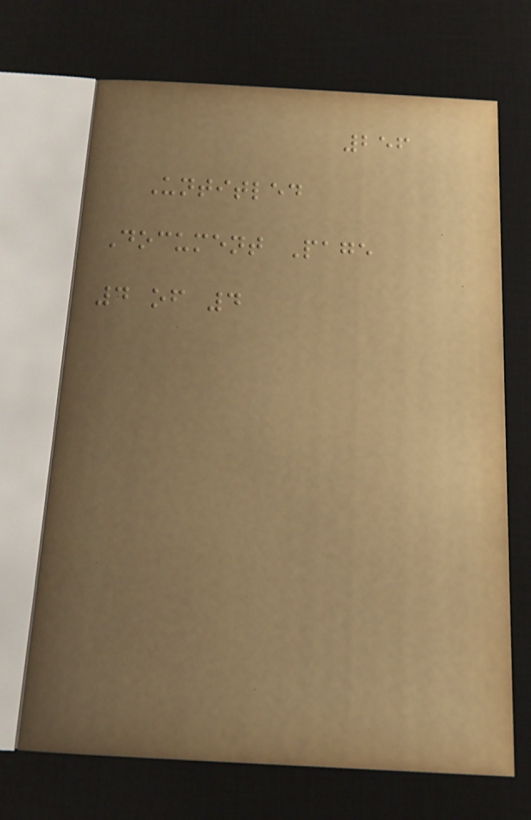256
Untitled
Document Page
4 of 4
